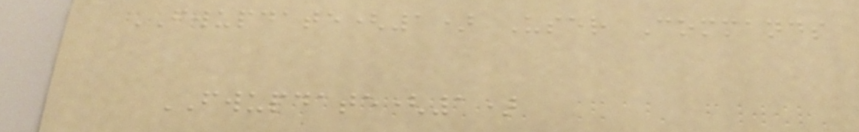FWUPDATE(1) User Commands
FWUPDATE(1)
